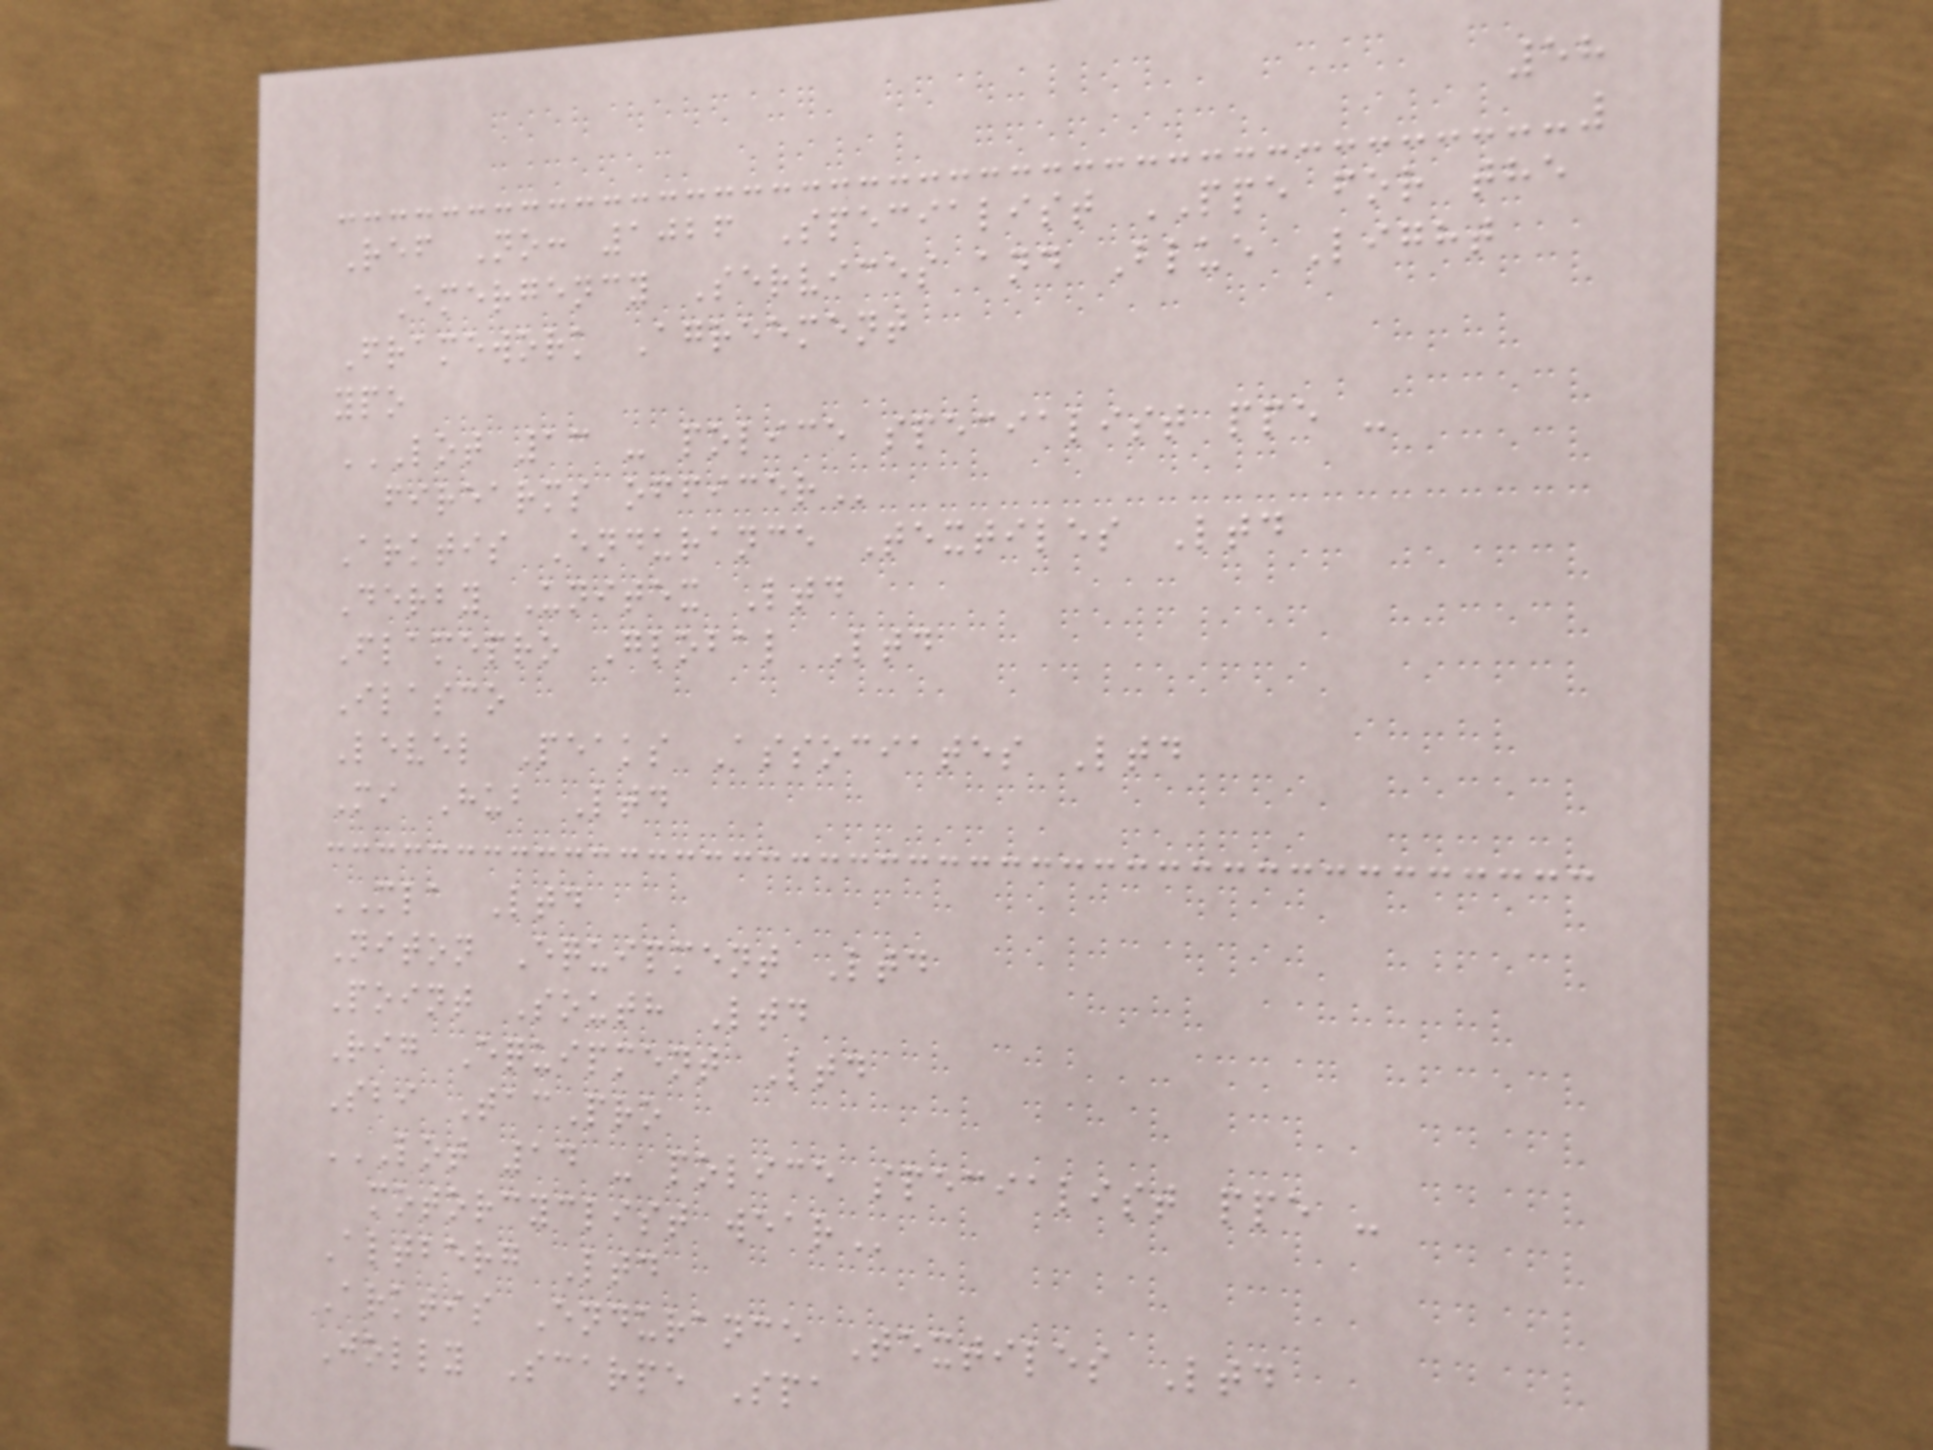58
Ref No: 1026 Specialist PPE for the
Emergency Services and Blue Light
Framework Agreement
ypo
LOT 13 - POLICE SPECIALIST PPE -
FIREARMS OFFICER
Arktis Endurance Textiles Ltd
Derby Unitex Ltd
Flamepro Global Ltd
Ilasco
Level Peaks Associates Ltd
Mi Hub Ltd
MLA Ltd
Niton Equipment Ltd
Point South Ltd
Rig Equipment Ltd
Sbi TacPro
LOT 14 - POLICE SPECIALIST PPE -
MOTORCYCLIST WEAR
Altberg Ltd
Arktis Endurance Textiles Ltd
Jolly Scarpe Spa
